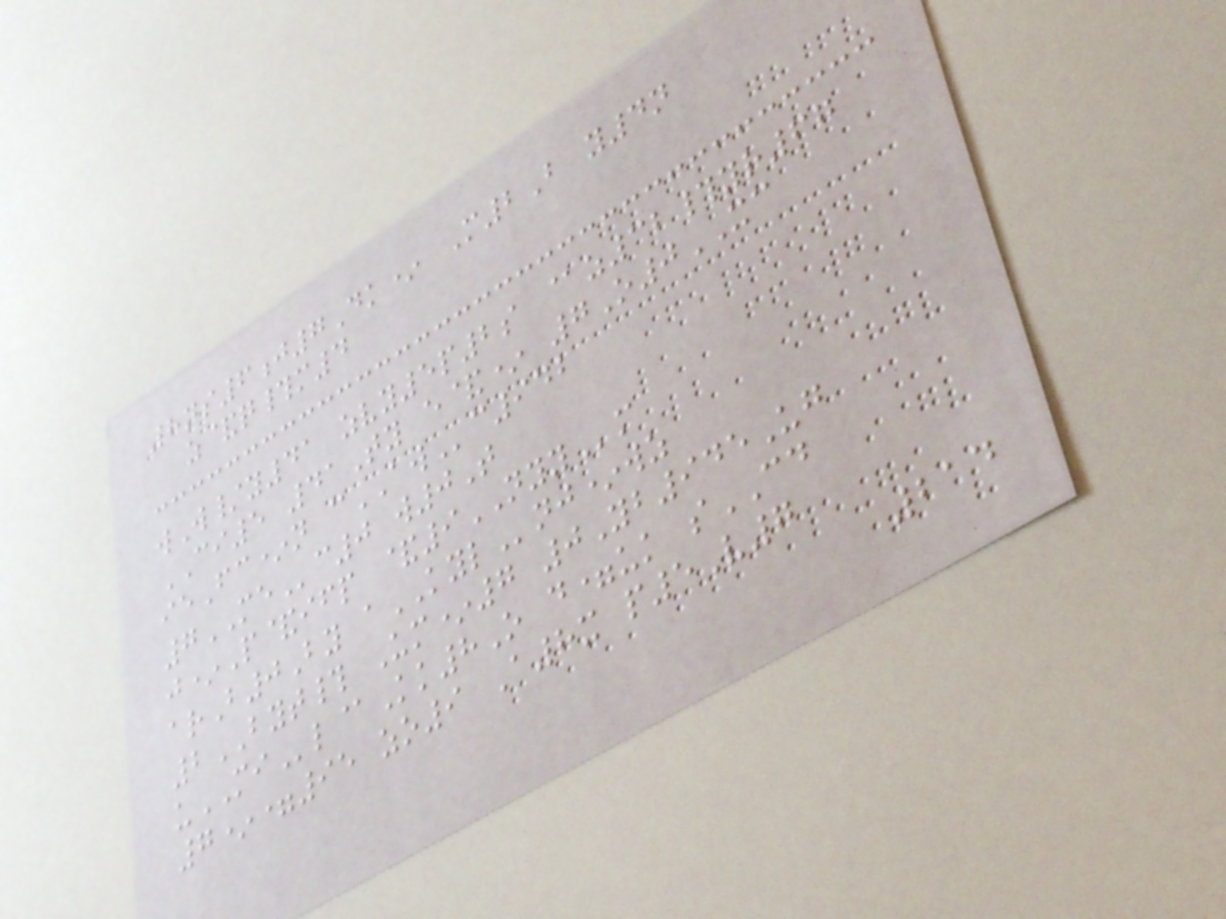8ns6j7Dk* M2B y4n
z&q#m4
wW/y41 zvy5p2s @z32#yr67
CI5 41Ty e&* 7O0XC
ieFc*n cAWc942
7MEc0 w0T
j*P&ifp &9NYYm
arB0By aKYLnj*wz
2BYT# Um*7 0Yb945Ug
uMIl@Kk8O d=uk sCD
7*=95 zo9 A8x p5V7
214
